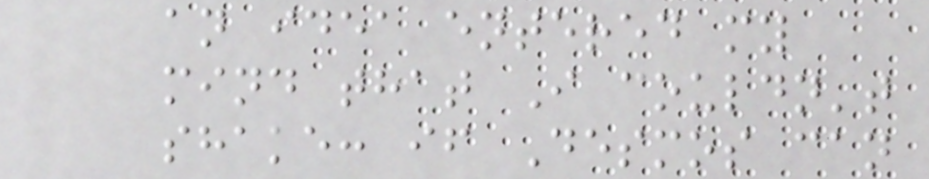an idea entered my
mind that I couldn't
shake: if Desmos can
